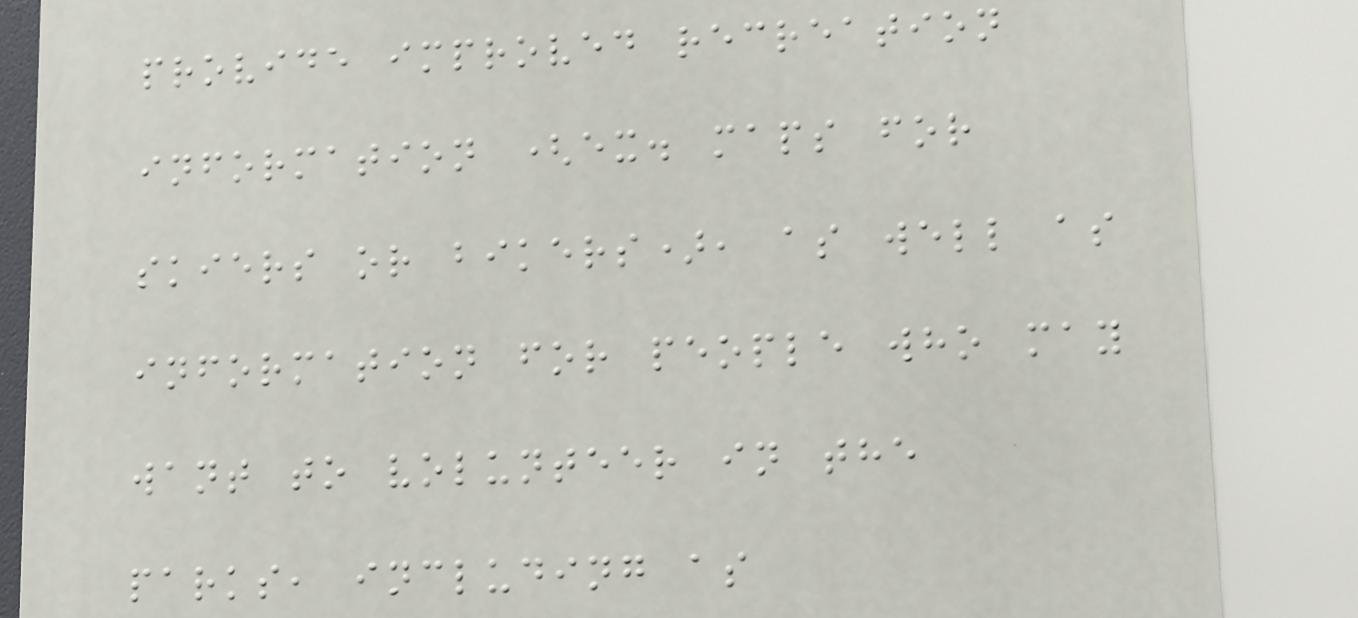provide improved recreation
information (ex. maps for
skiers or bikers), as well as
information for people who may
want to volunteer in the
parks, including as
